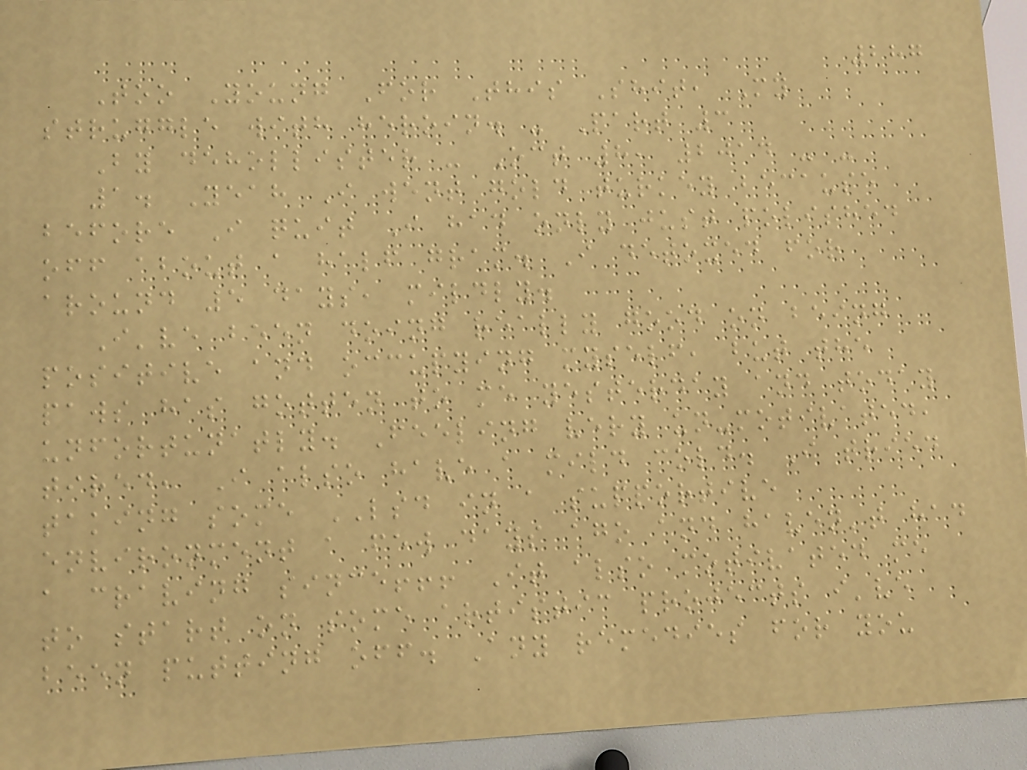287
Too Young For This Shit, My
struggle with heroin. - Part 3
By dehollister - Oct 8, 2014 - -
1. Yeah I went gold turkey because
before I quit I had only just polished
off about a half gram. I detoxed for
around 5 days, mildly.
I've been doing really good on being
positive and occupying myself, but the
paws has gotten to me yesterday and today
unfortunatly. Feeling very un-motivated,
tired, I also have a mild cold. I tried
taking some LSD in a supportive
environment a few days ago and haven't had
a craving since!!! It also motivated me
to start on some artistic projects i've
been putting off. Any remedies for you
